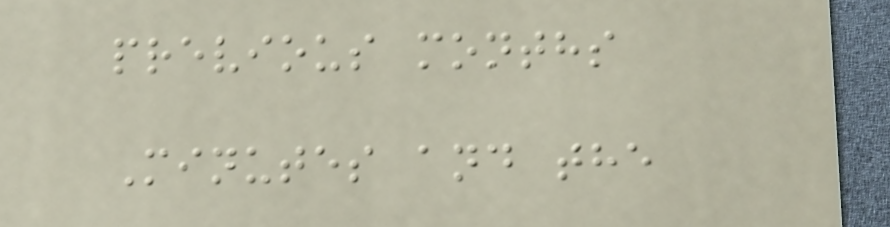previous months
Minutes and the
